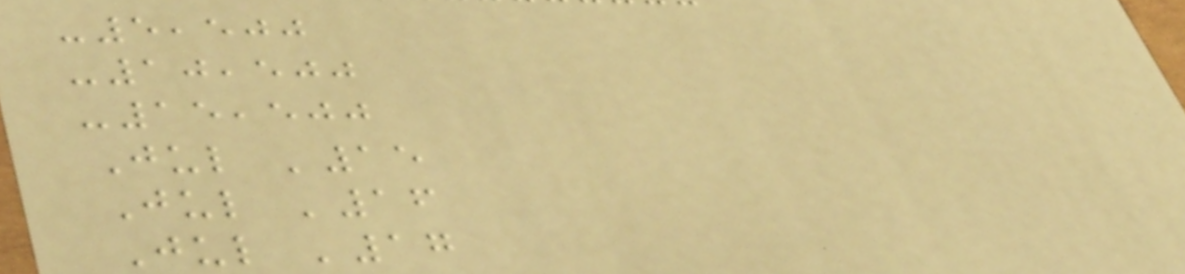-5,500
-10,500
-15,500
Jul '15
Jul '16
Jul '17
